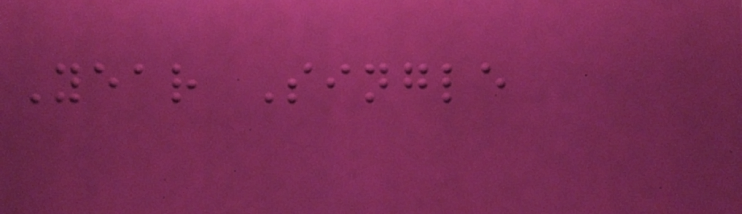Year Single
